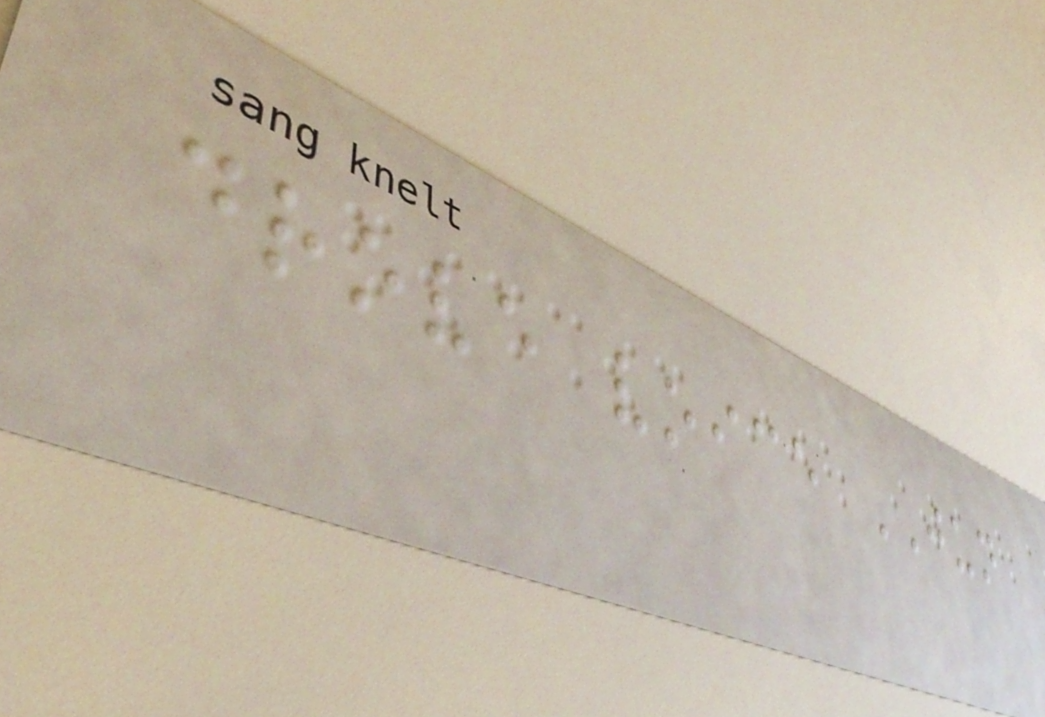drove voice JUN
